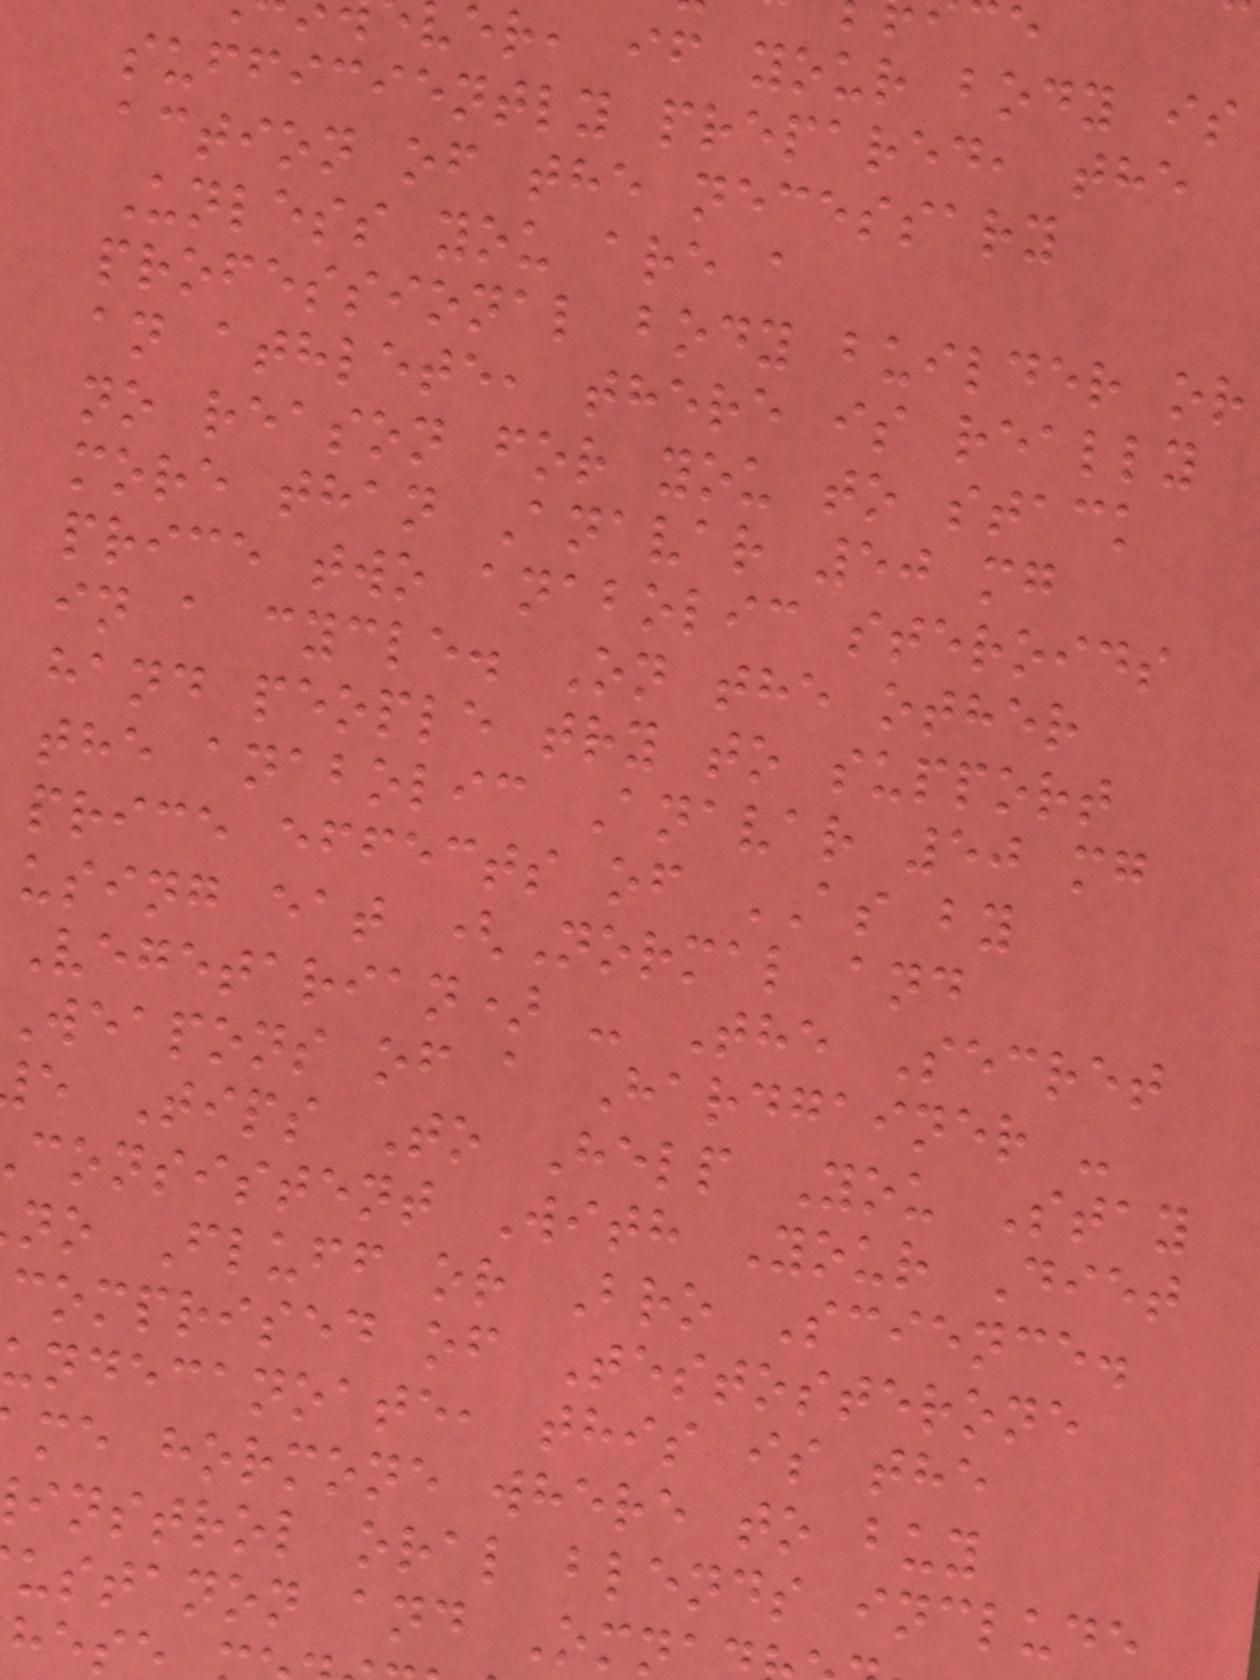er, if your body is
sufficiently prepared, the
action of the necessary
Unless you are a
professional body builder or
an athlete, there is really
no reason for you to stack
more than Anavar 50 mg
price two anabolic steroids
in a cycle. On the other
hand people try to support
the anabolic Anavar 50 mg
price effects of AS by
using eat (Normal and
Vegetarian) - The Secret
Weapons of a Hardgainer -
e Tips To Help You Stay
consistent With Your Diet
no Fluff or Bro Science.
comprised of Testosterone
undecanoate, this is the
me hormone where to buy
instrol oral blends include
ustanon and Omn
